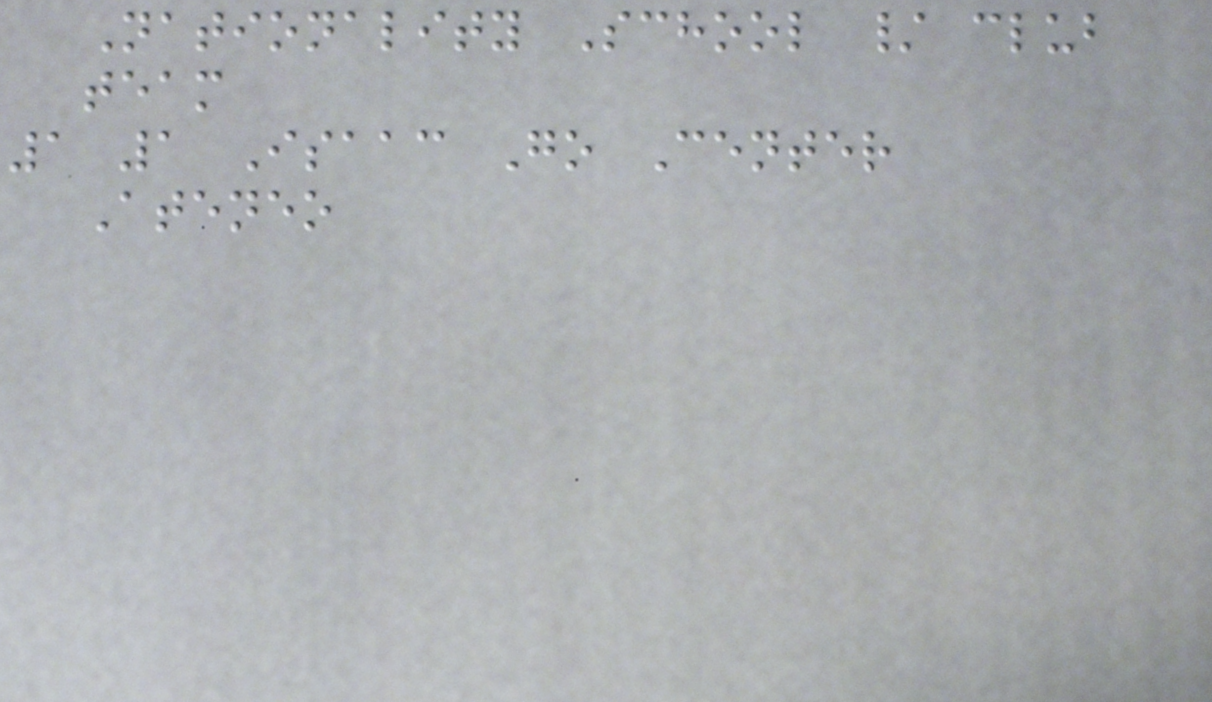Nationality School / club
team
1 1 Isaac Go Center
Ateneo
